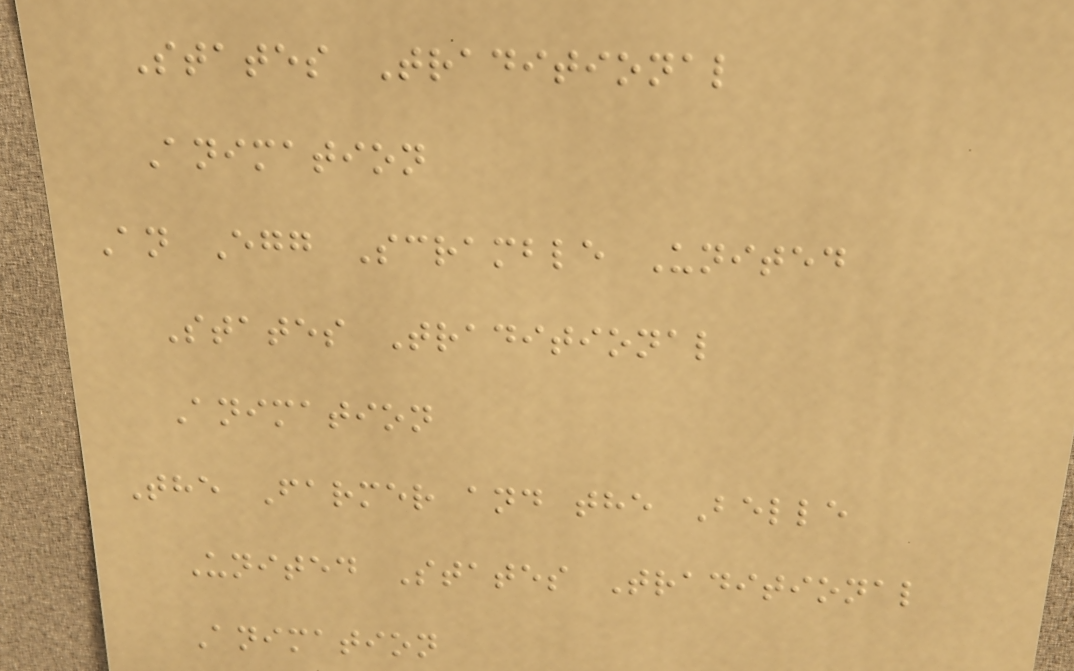States Traditional
Animation
An Egg Scramble United
States Traditional
Animation
The Farmer and the Belle
United States Traditional
Animation
